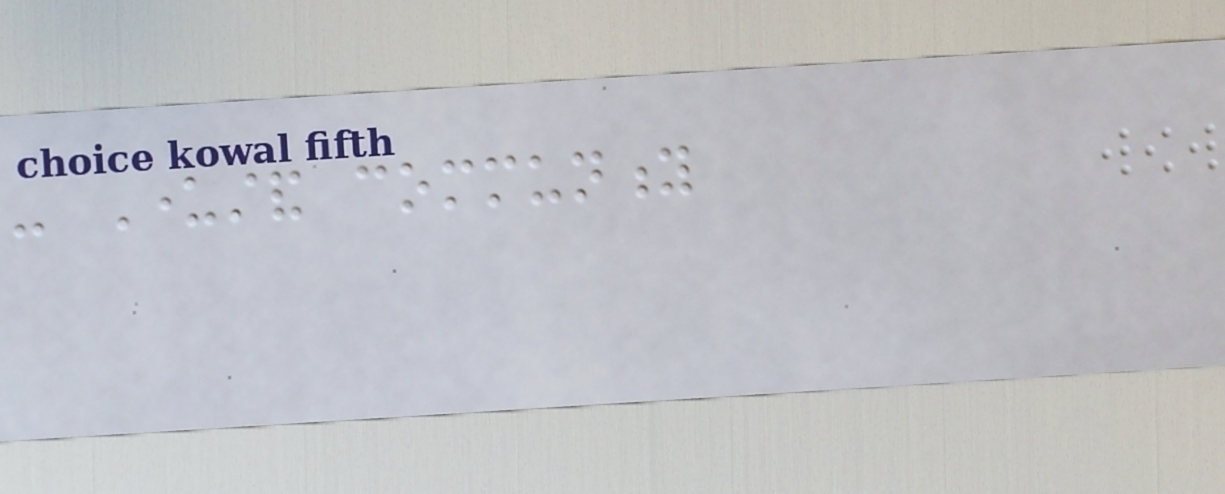- Understand community
